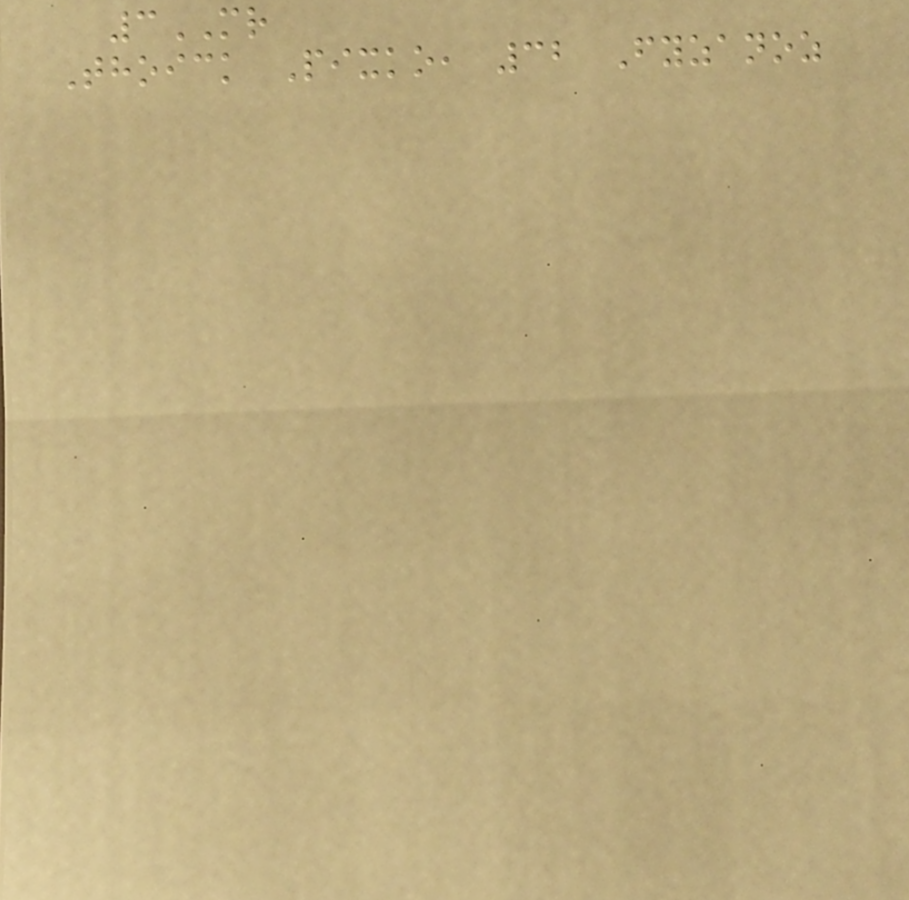3MR
Thoick Pixko, 32 Fyzanoz
